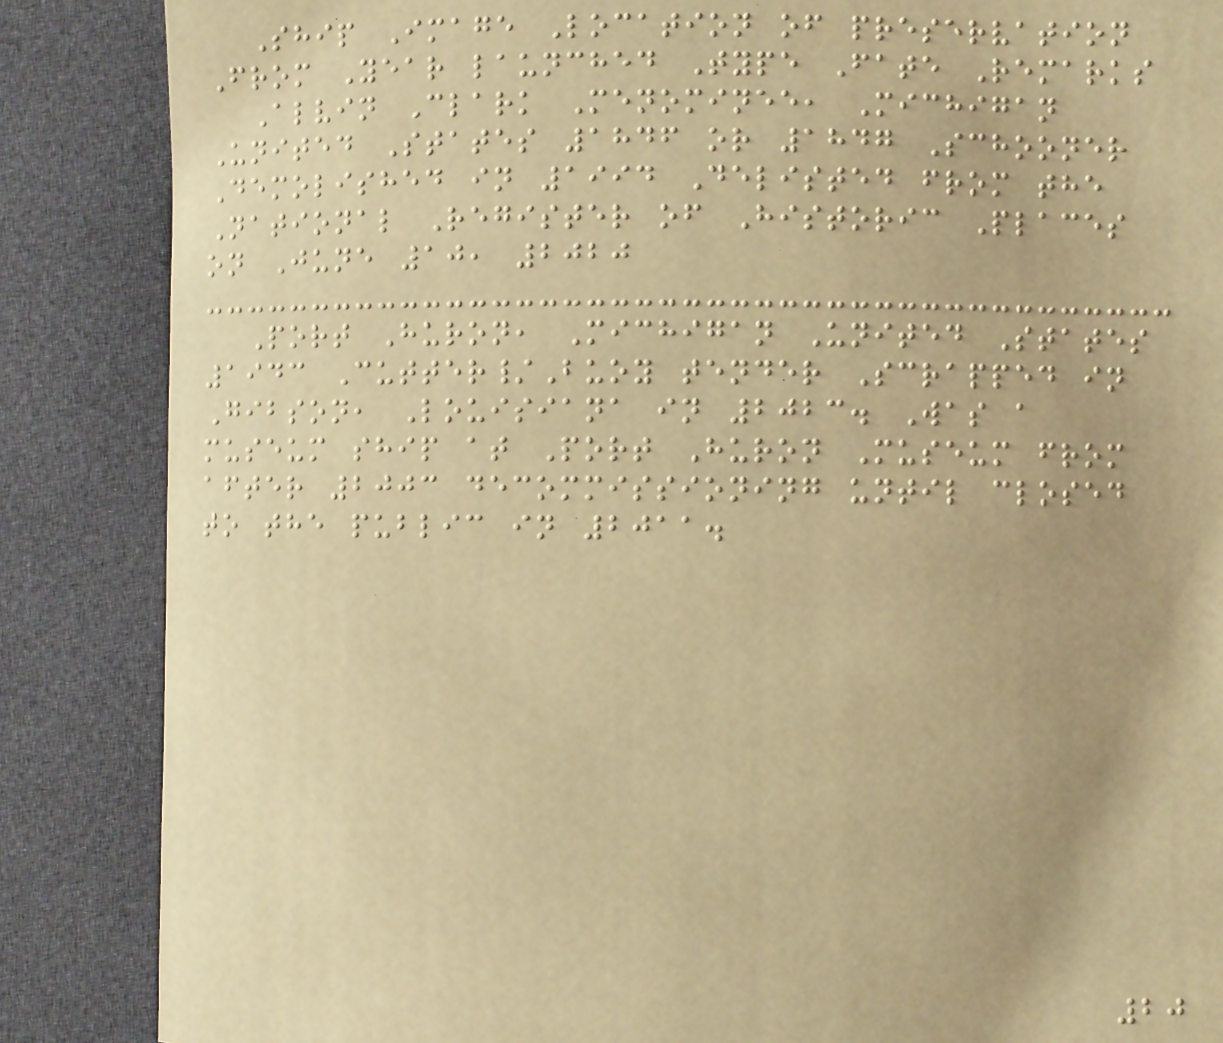Ship Image Location of preservation
From Year launched Type Fate Remarks
Alvin Clark Menominee, Michigan
United States 1846 or 1847 Schooner
Demolished in 1994 Delisted from the
National Register of Historic Places
on June 10, 2020
Port Huron, Michigan United States
1943 Cutter/Buoy tender Scrapped in
Gibson, Louisiana in 2023. Was a
museum ship at Port Huron Museum from
after 2003 decommissioning until closed
to the public in 2011.
20
